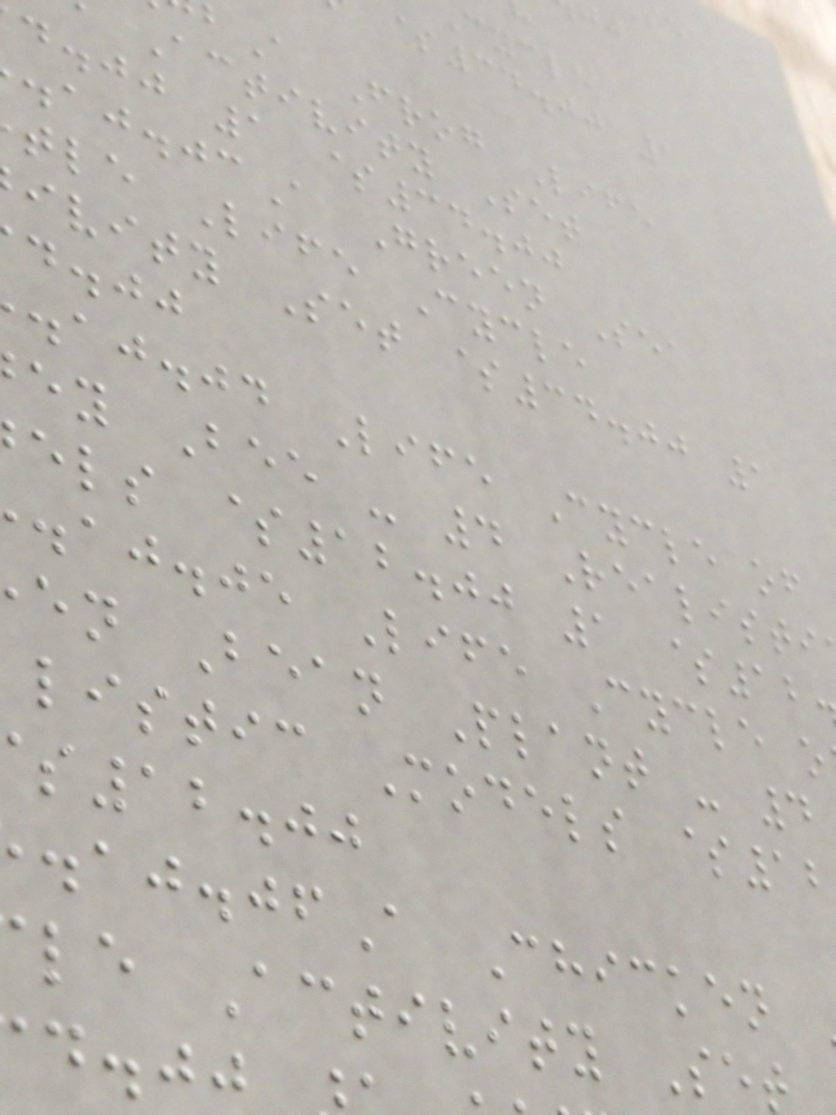$34.00 1
A Frog Life
Activity Set
d.jj 1 $34.00
A Green Sea
tle Life Cycle
ivity Set $34.00 1
d.jj
.aj.jd Life Cycle of
ey Bee - 4 Realisti
els $12.00 1 $12
.aj.je Life Cycle o
en Bean Plant - 4
listic Models $12
12.00
A Chicken
le Activity Set
